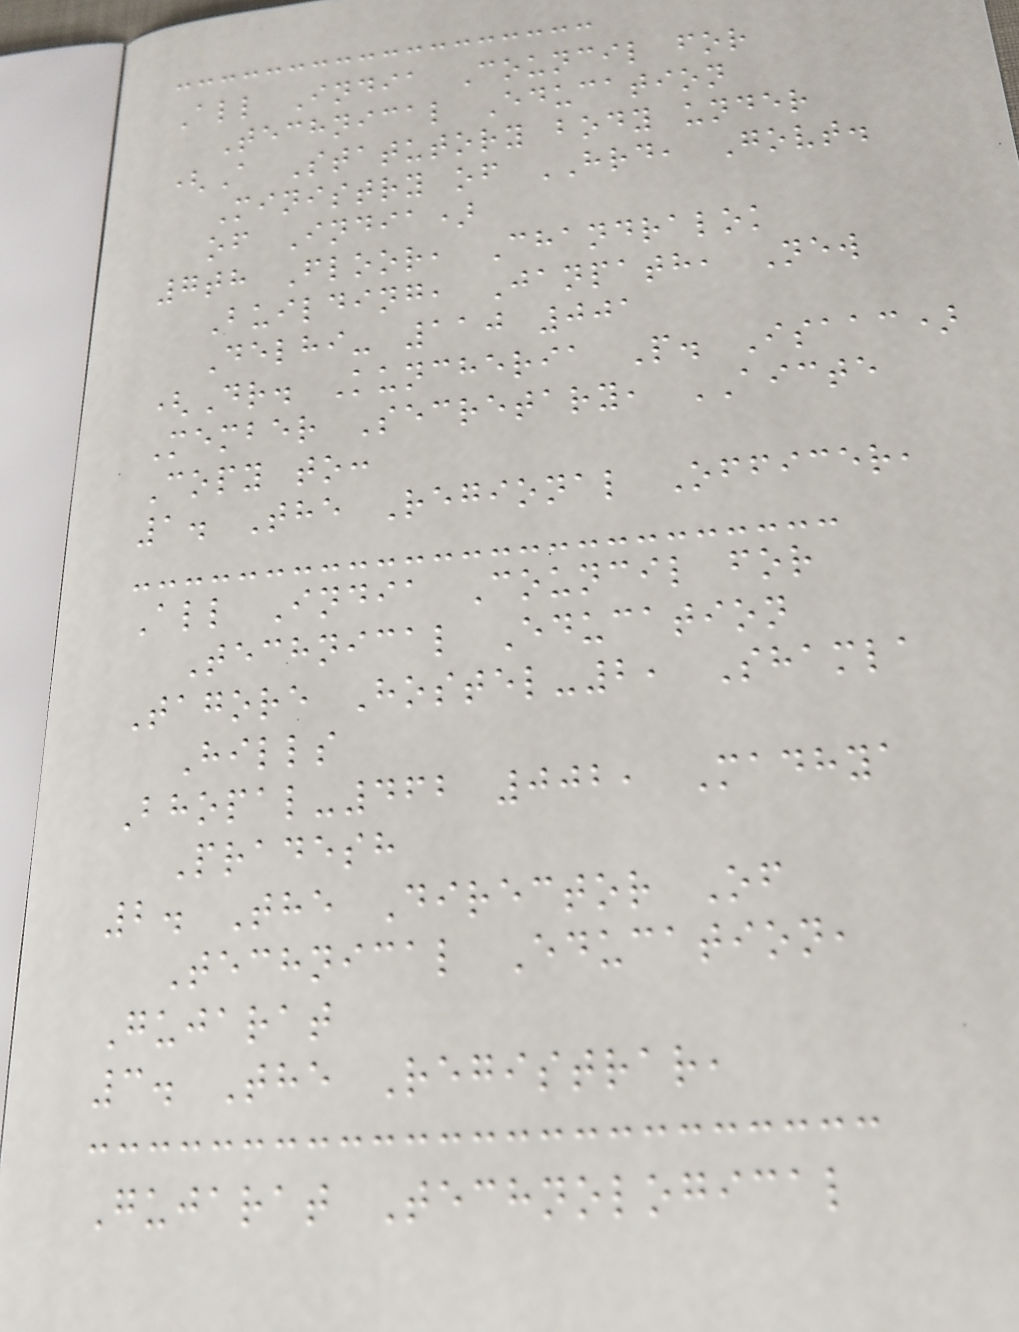All India Council for
Technical Education
(A Statutory body under
Ministry of HRD, Govt.
of India)
7th Floor, Chandralok
Building, Janpath, New
Delhi- 110 001
(Dr. Kuncheria P. Isaac)
Member Secretary, AICTE
Copy to:
1. The Regional Officer,
All India Council for
Technical Education
Tagore Hostel-2, Shamla
Hills
Bhopal-462 002, Madhya
Pradesh
2. The Director Of
Technical Education,
Gujarat
3. The Registrar,
Gujarat Technological
